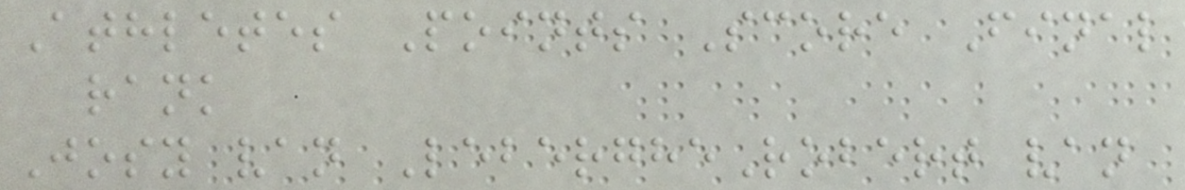Athletes Points Score Final
rank
Josy van LebergheRobert van
